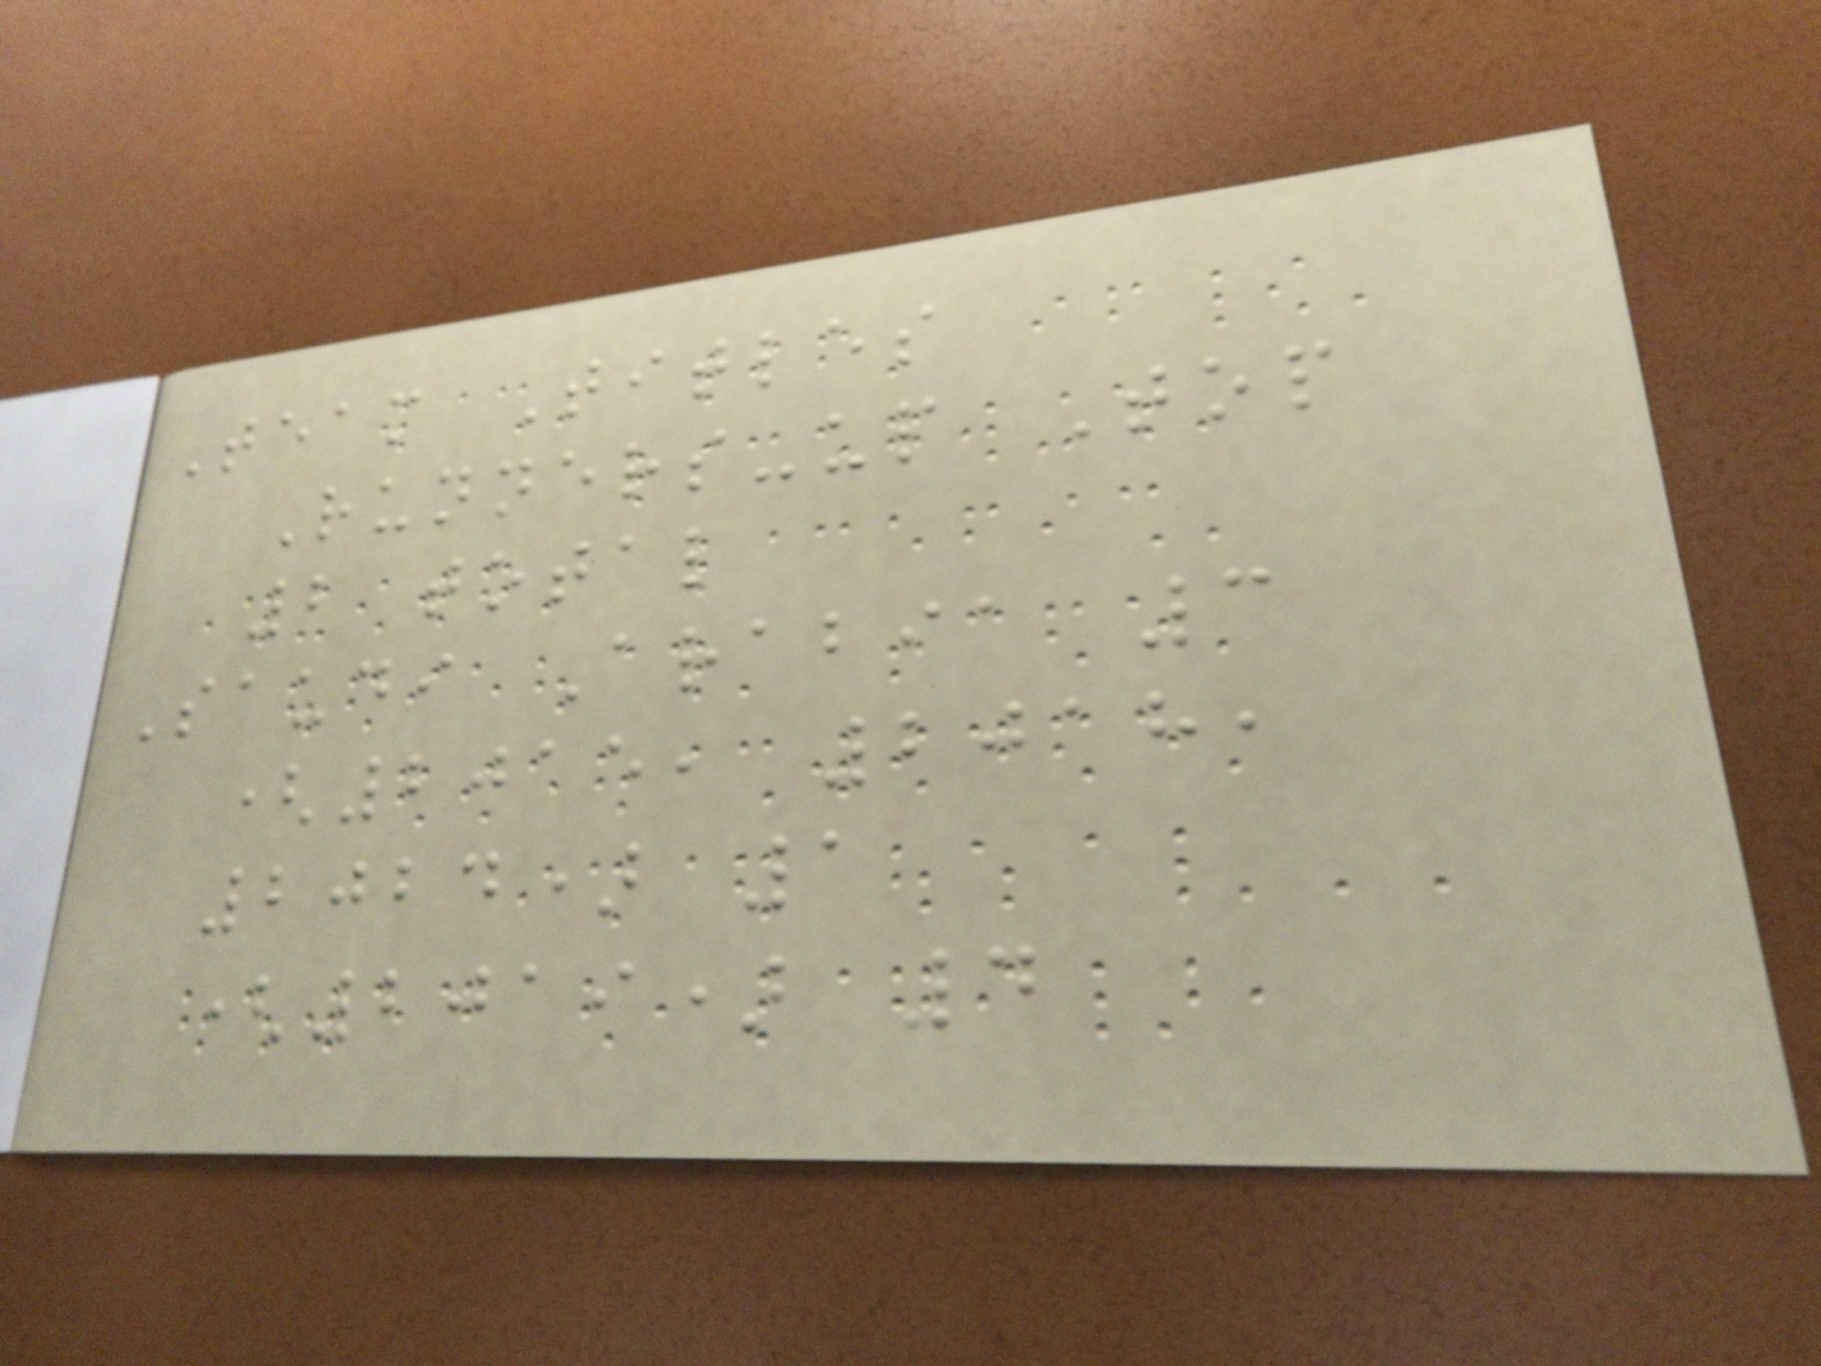Team Titles
Runners-up Top
2 total
Saudi Arabia 3
(2015, 2018,
2024) 1
(2019) 4
